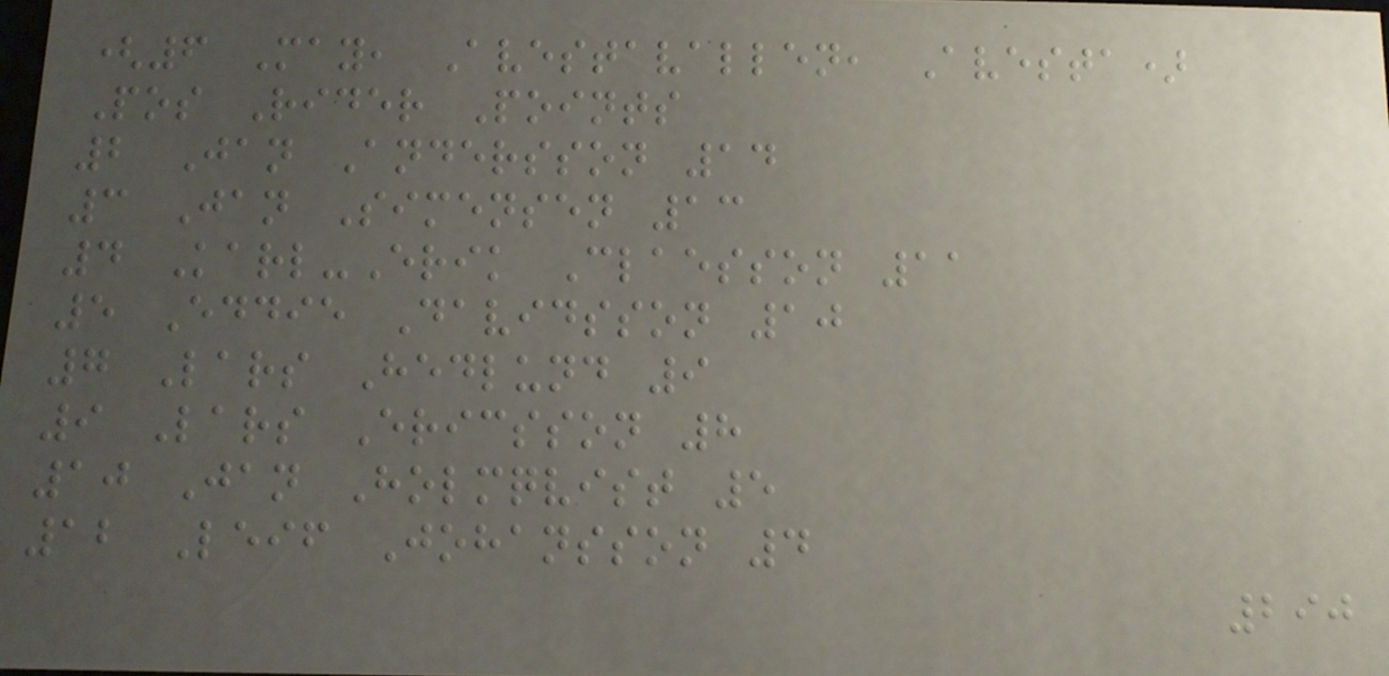(6 May, Avestavallen, Avesta)
Pos Rider Points
2 Jan Andersson 14
3 Jan Simensen 13
4 Karl-Erik Claesson 11
5 Eddie Davidsson 10
7 Lars Hedlund 9
9 Lars Ericsson 8
10 Jan Holmqvist 5
12 Leif Johansson 4
290
